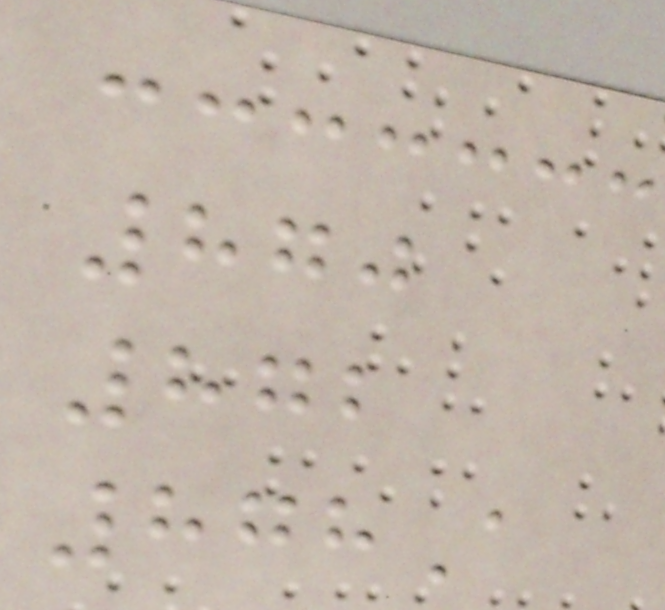870
872
878A
